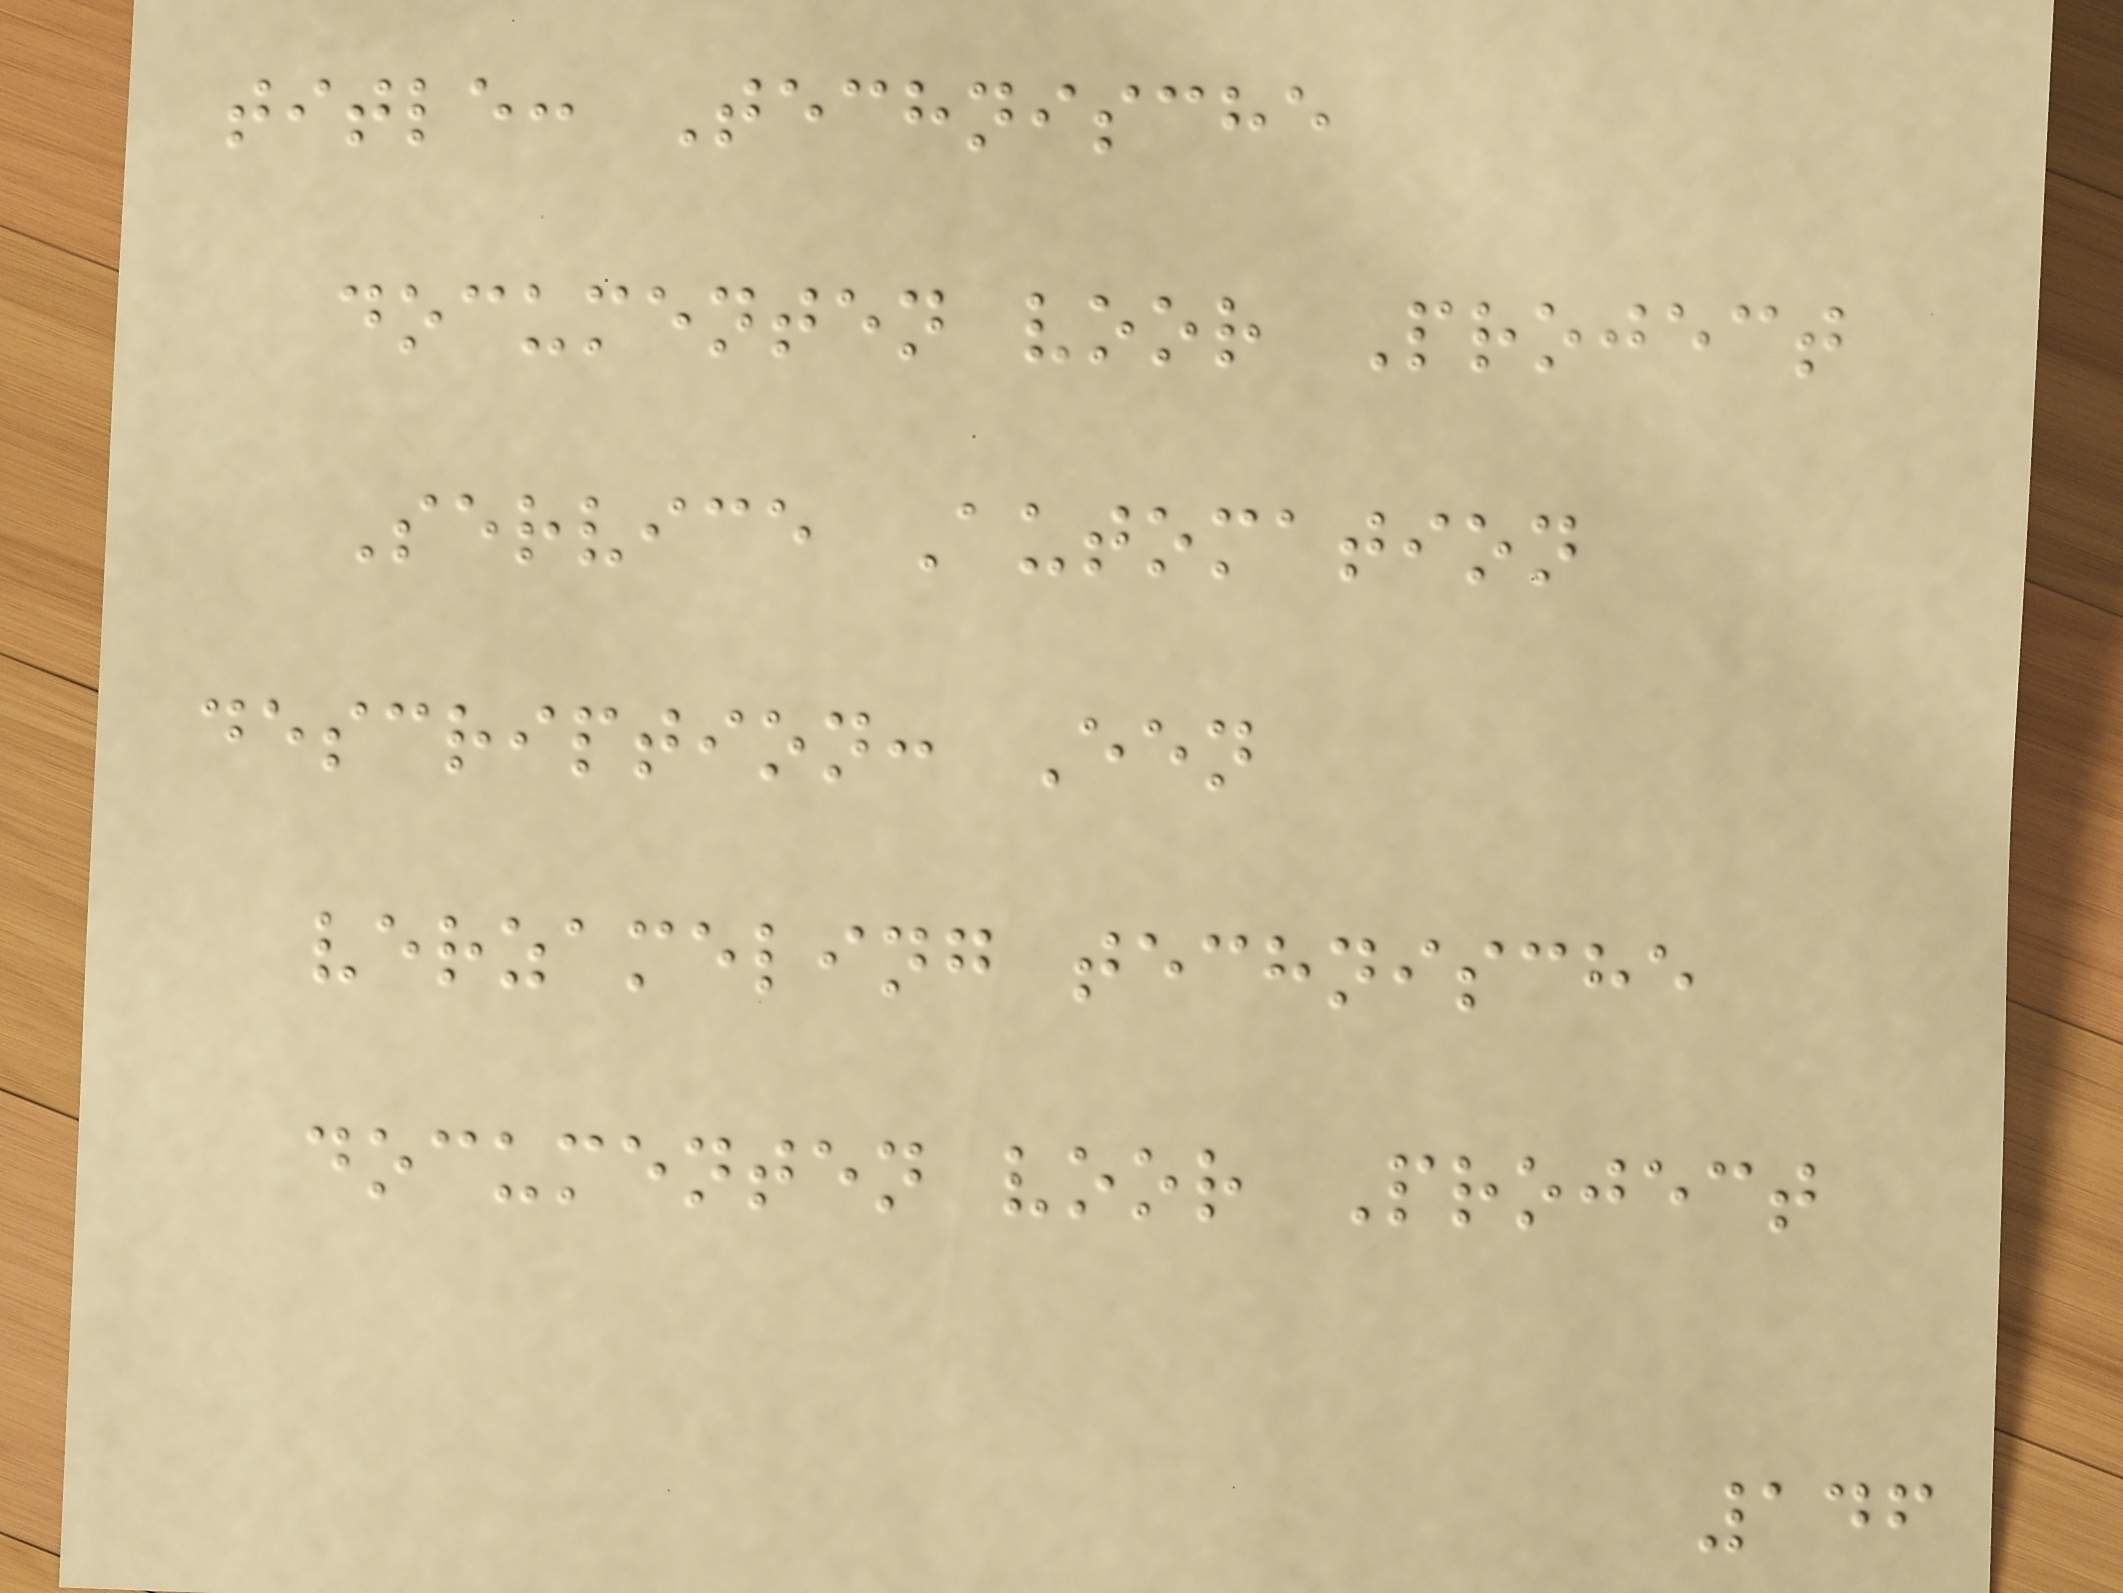title: Technische
documenten voor Project
Service Automation
description: Een
verzameling technische
documenten voor Project
146
